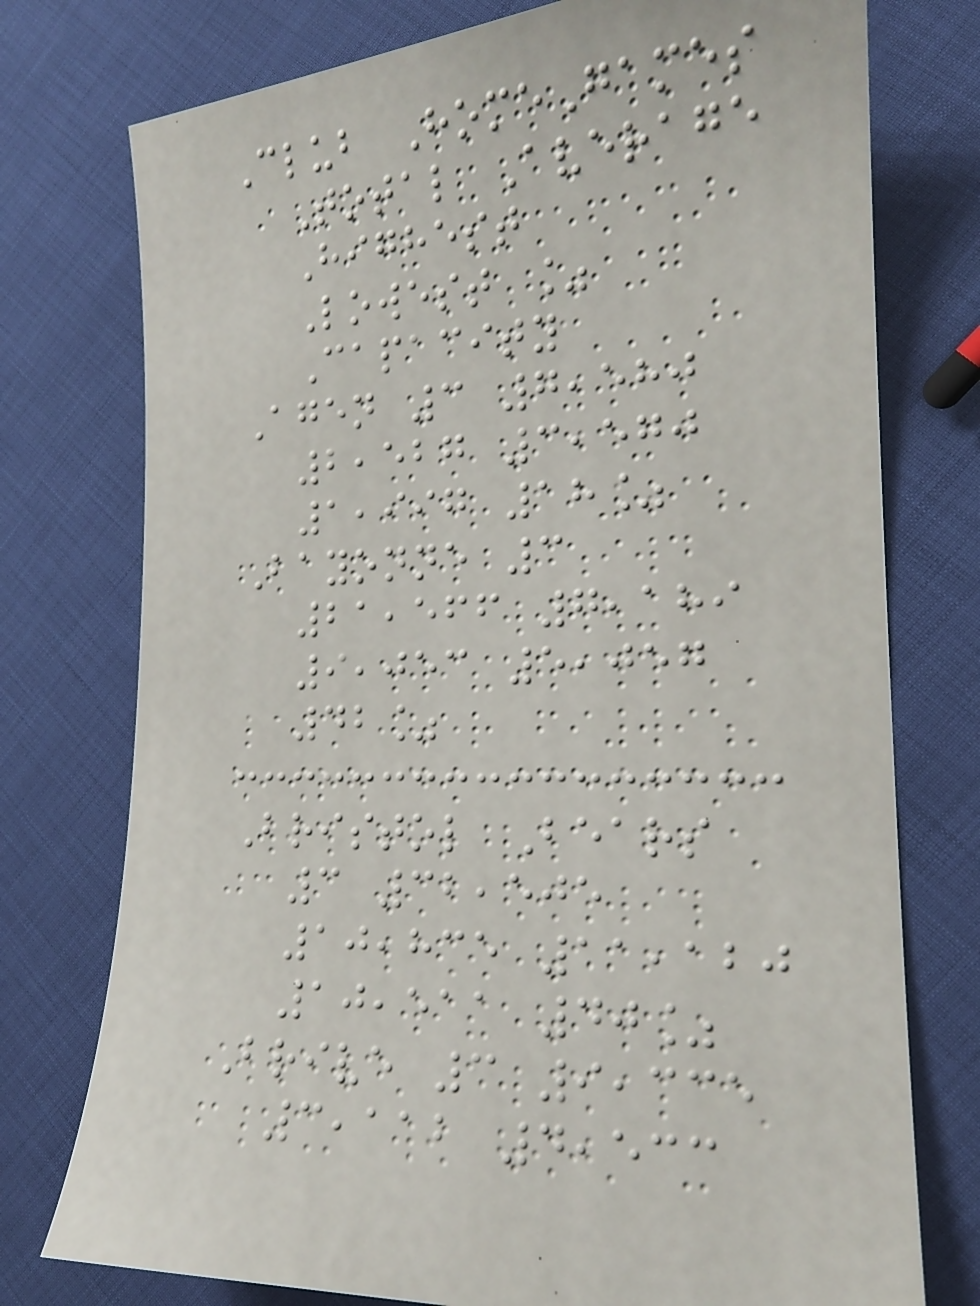Club HomeGames
Total Average
Highest
Lowest %
Capacity
Agen 3 7,580
2,527 3,570
1,997 18%
Bayonne 3
21,566 7,189
9,053 5,057
42%
Bristol Bears
3 32,505
10,835 11,120
10,511 40%
Brive 3 9,335
3,112 4,533
